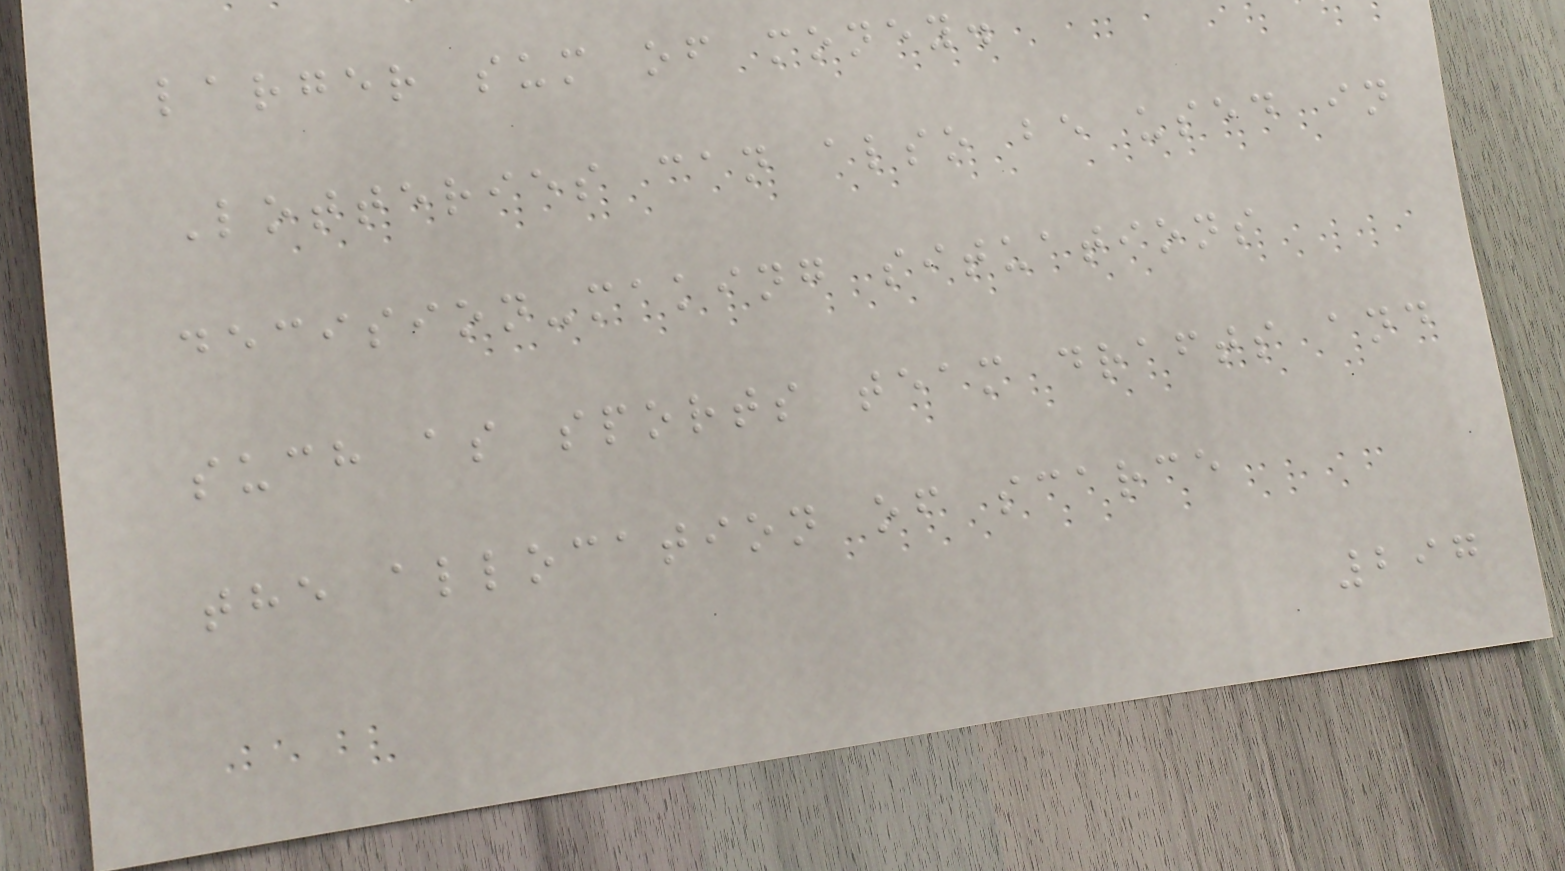larger sum of money.
Lotteries can also be used in
decision-making situations
such as sports team drafts and
the allocation of scarce
297
